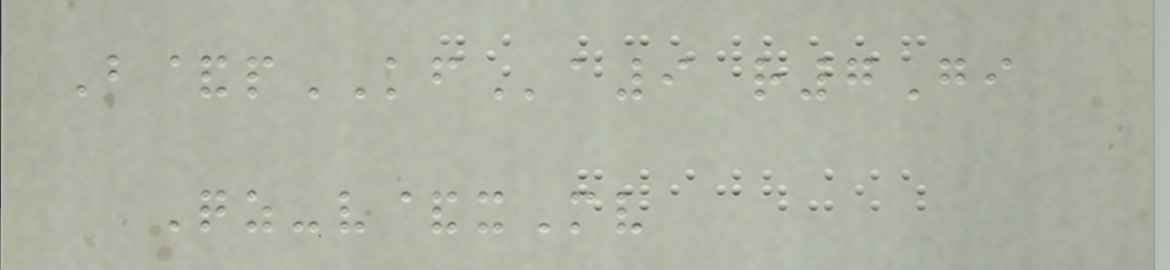B&pKFa9 r7Gi
Qz-v&xMv
